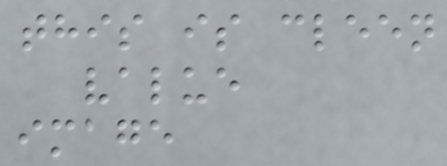this is cleen
value
image
